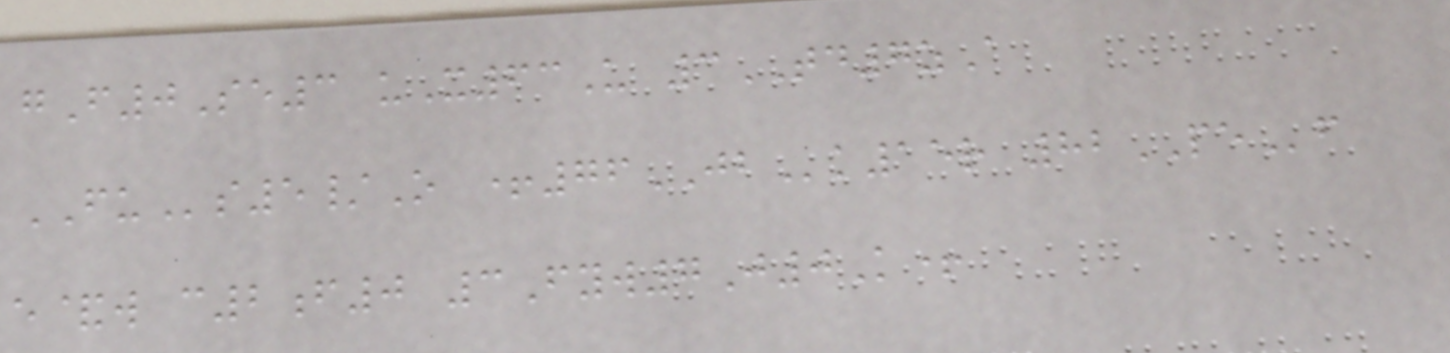gF0Se3 uX63U 3TD7zA
FUs5/O +76JBk15r 82PEf
e&w c2f0 3Fyw7J0K+
